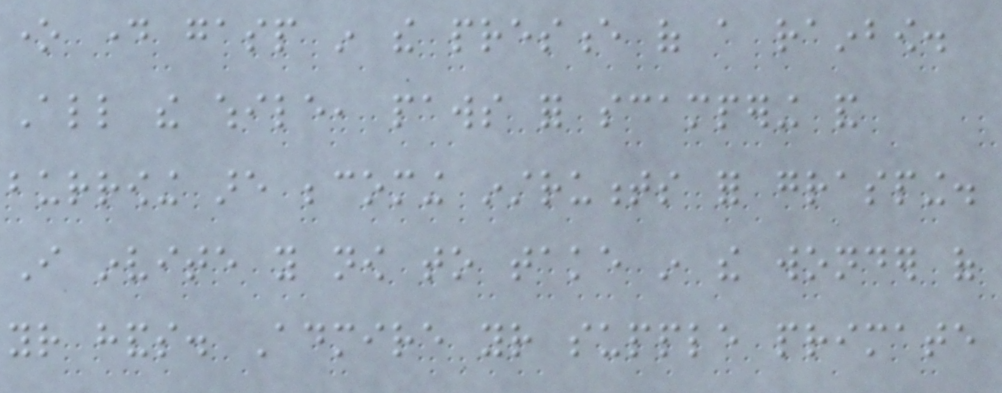one day gasp in the presence of a rainbow.
All the while, paws for scampering and
burrowing are becoming instruments for grasping.
I invite you now to take in the wonder of
your hands. Admire your supple primate
